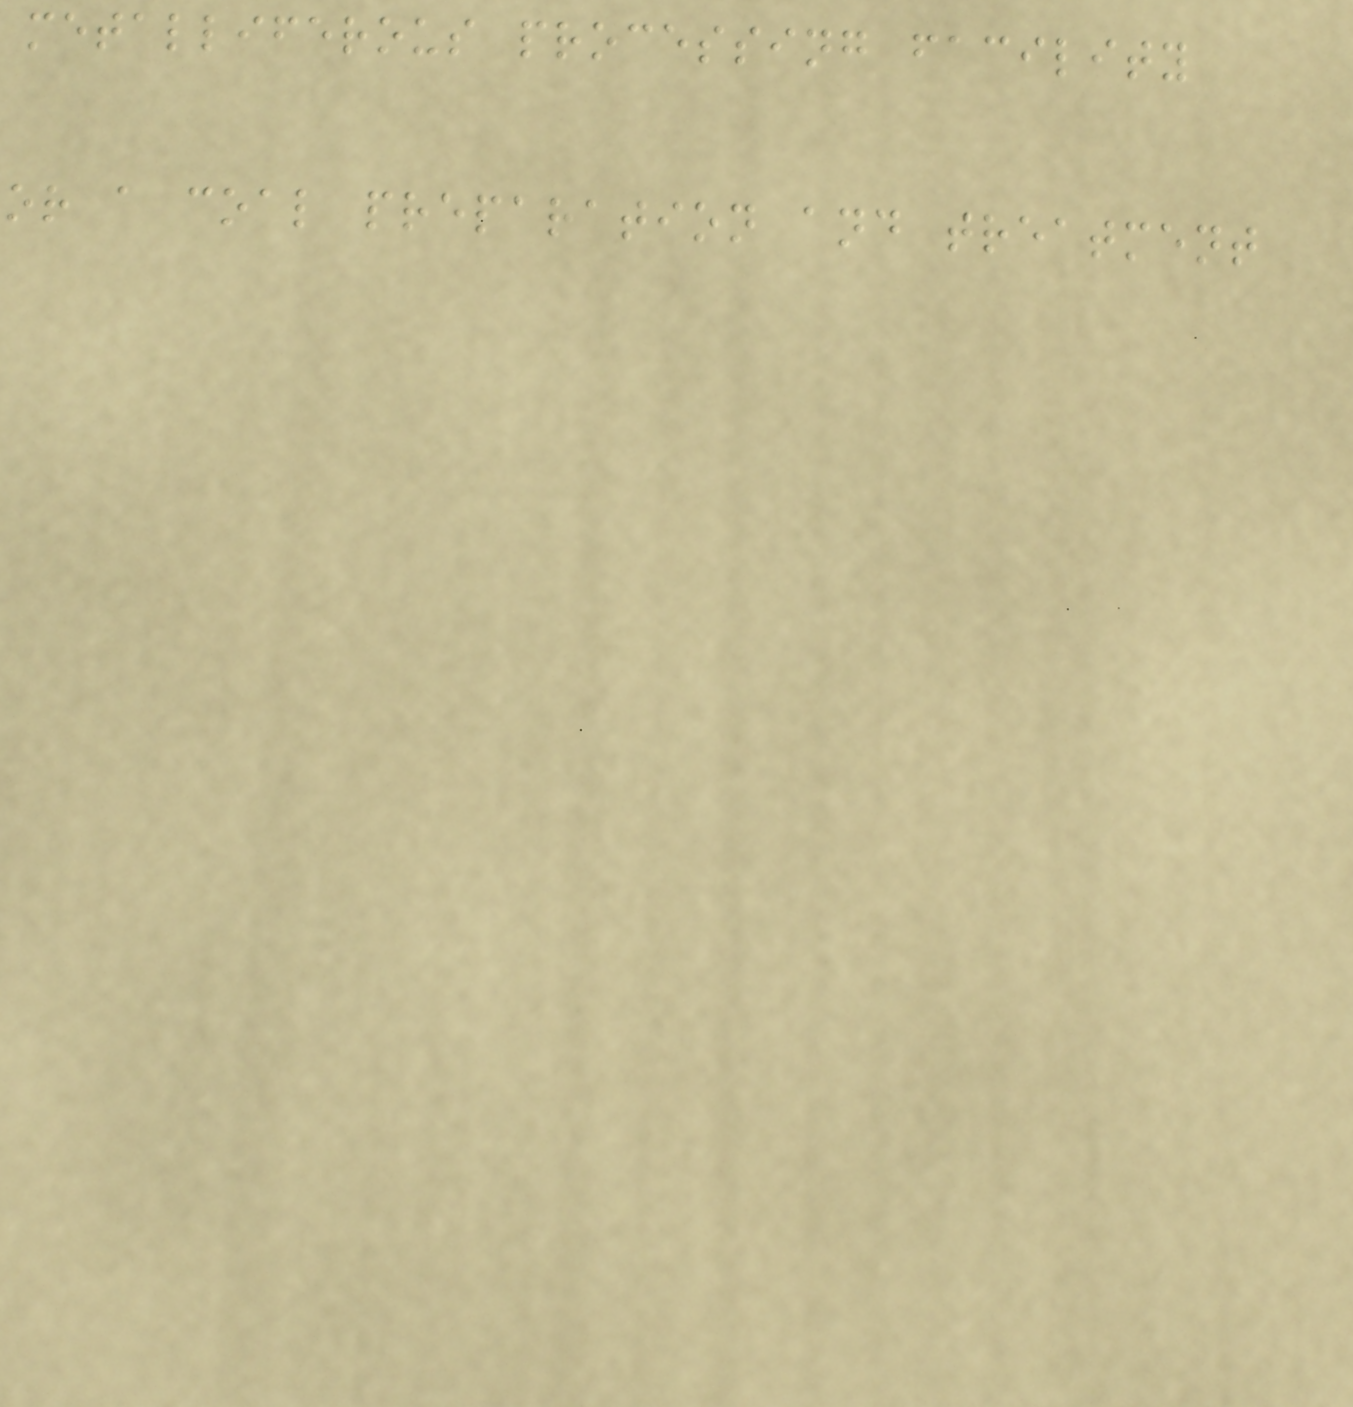metalliferous processing facility
or a coal preparation and treatment
